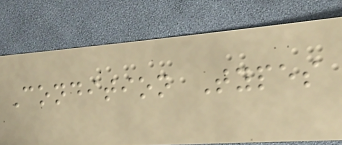Condition Types
